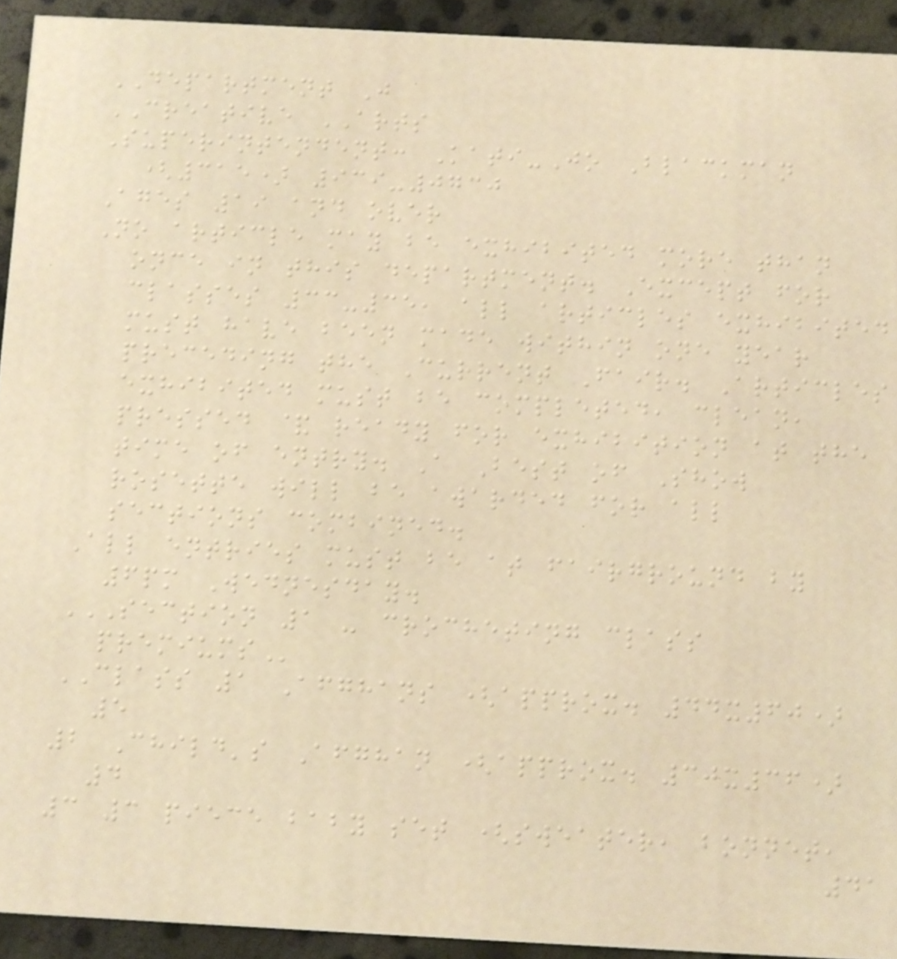DEPARTMENT J
CREATIVE ARTS
Superintendent: Kati-Jo Blackman
(315) 939-0730
Ages 19 and over
No article may be exhibited more than
once in this department. Except for
classes 33-35, all articles exhibited
must have been made within one year
preceding the Current Fair. Articles
exhibited must be completed, clean,
pressed & ready for exhibition at the
time of entry. A Best of Show
rosette will be awarded for all
sections combined.
All entries must be at fairground by
6pm Wednesday.
SECTION 1 - CROCHETING CLASS
PREMIUMS
CLASS 1 Afghans (approx. 44x60)
5
2 Child's Afghan (approx. 30x36)
4
3 3 piece baby set (sweater, bonnet,
41
